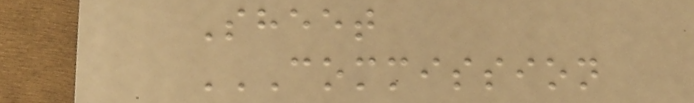Sheet
COMMISSION
